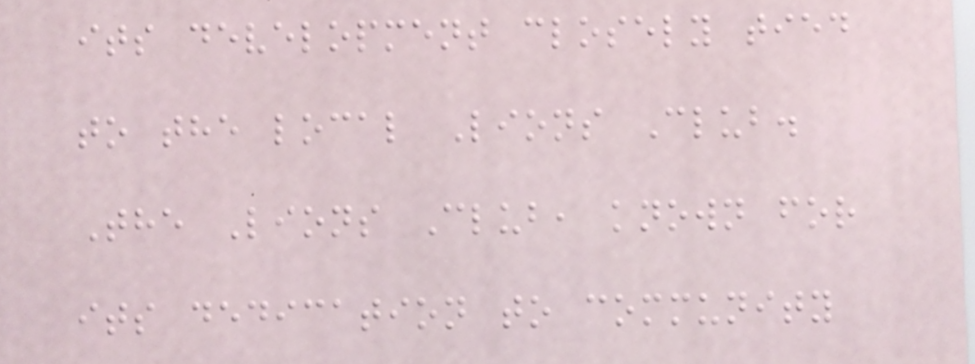its development closely tied
to the local Lions Club.
The Lions Club, known for
its dedication to community
